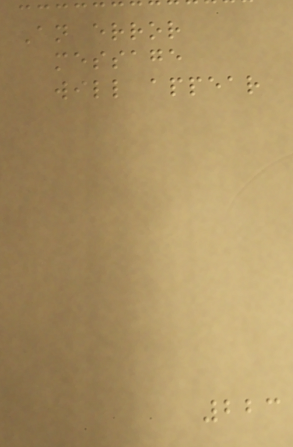An error
message
will appear
223
